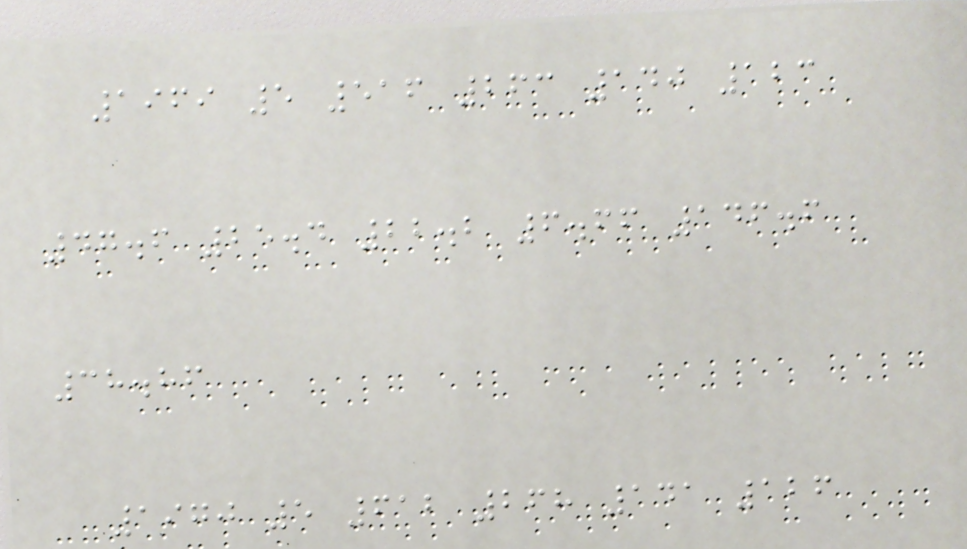1969 5 516 263 140 123
47.6 25.4 22.2 6.66 146.6
38.86
1970 5 612 268 141 126
